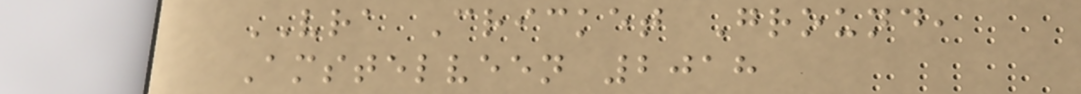VRA Cricket Ground,
Amstelveen 2018
